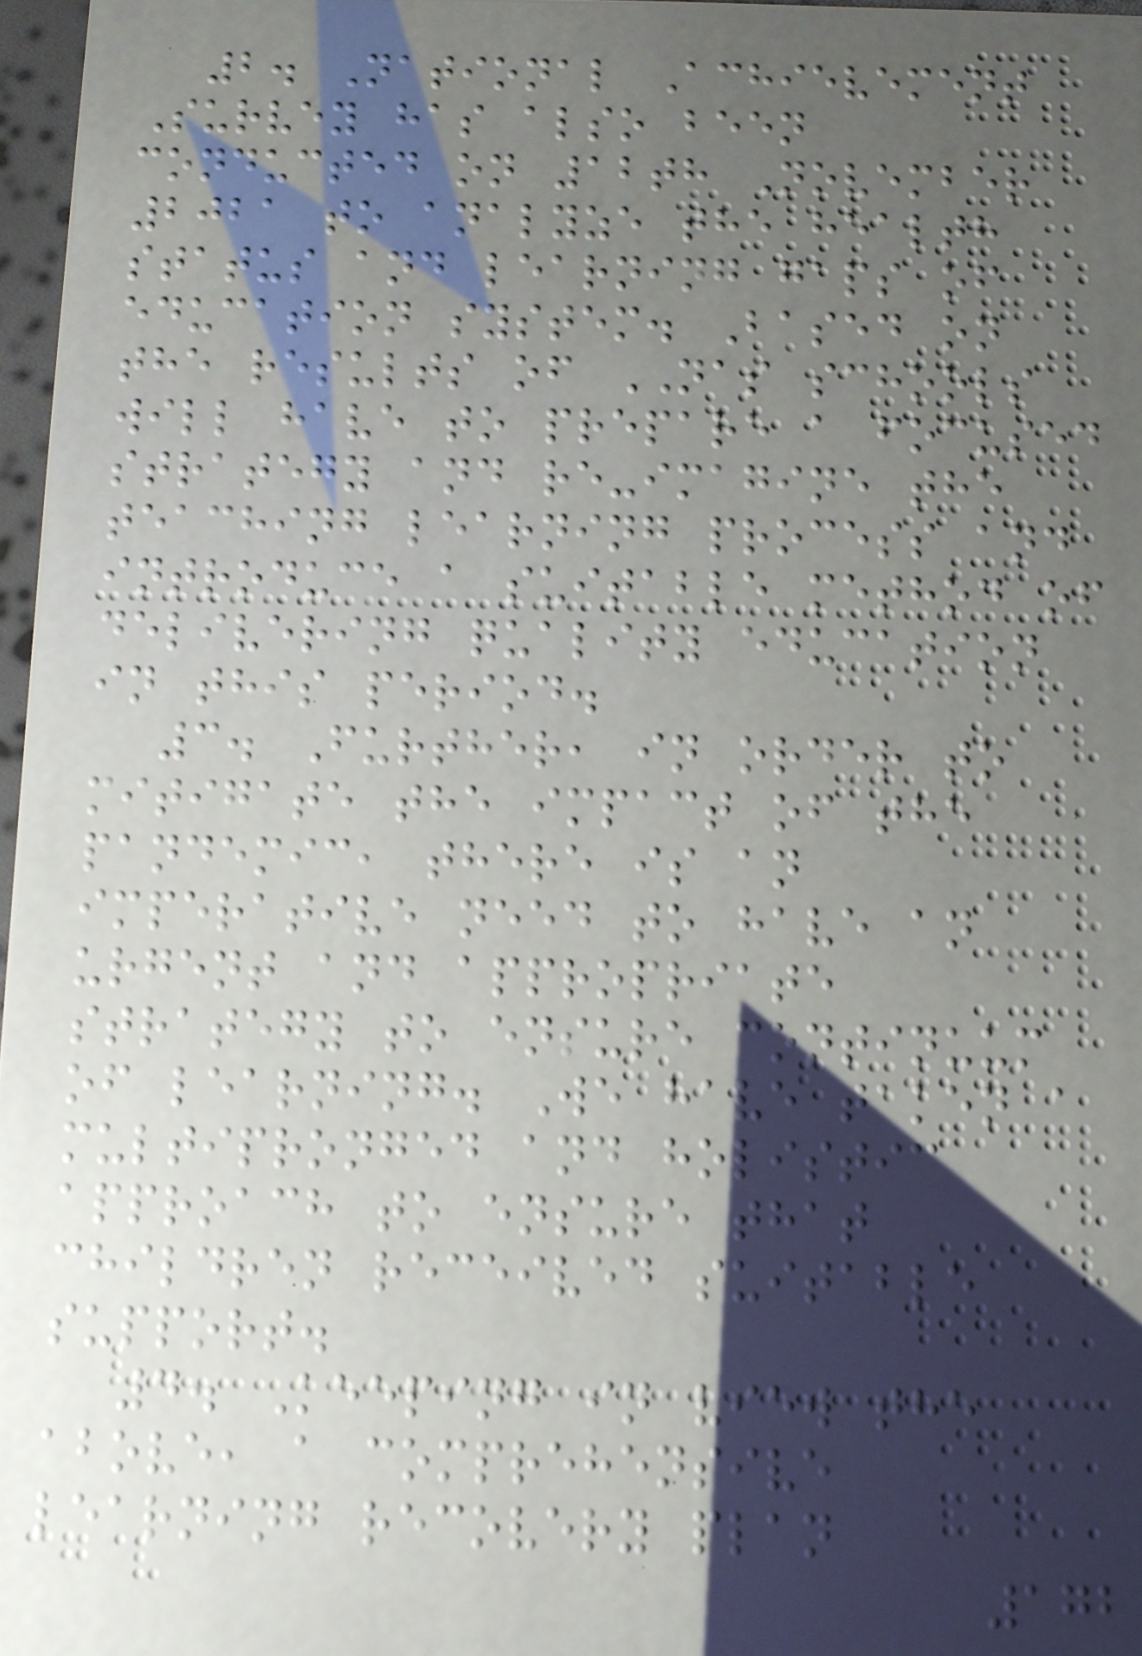2. National Achievement
Survey has also been
conducted on 12th November
2021 to analyze the health
status and learning gaps of
education system. Based on
the results of NAS schools
will have to prepare a focused
strategy and re-imagine the
teaching learning process and
introduce a suitable method of
delivering quality education
in this period.
3. Further, in order to
mitigate the impact of the
pandemic, there is an
imperative need to have an
urgent and appropriate
strategy to ensure continuum
of learning. We have taken a
multipronged and holistic
approach to ensure that
children received suitable
support.
4. Keeping in view the
above, a comprehensive
learning recovery plan
172
